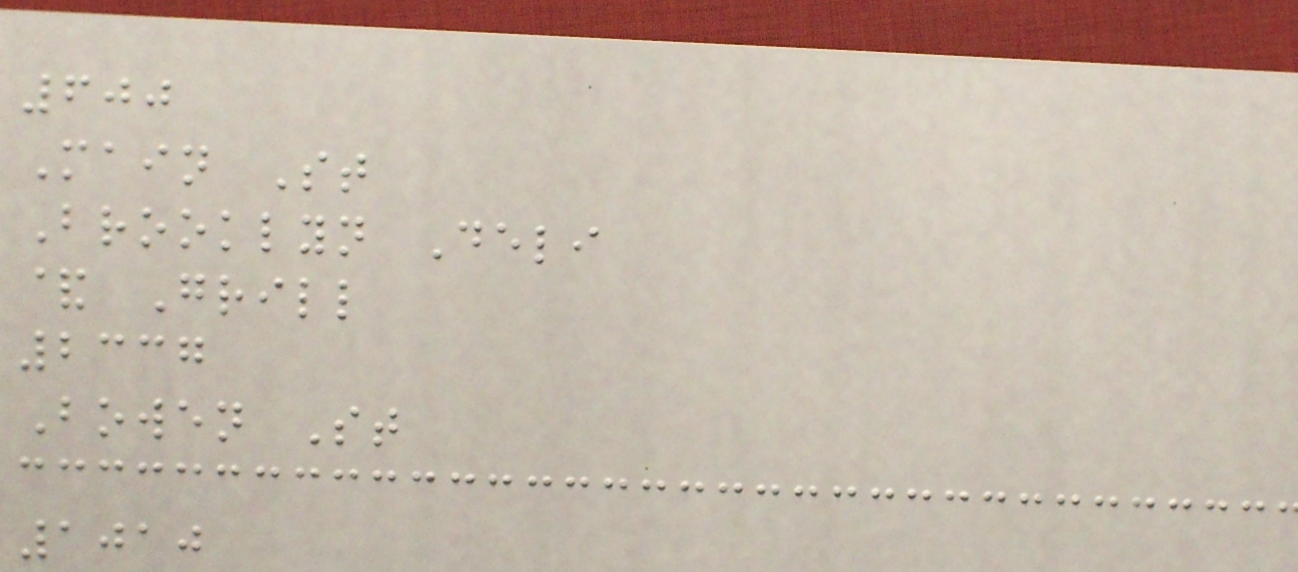600
Main St
Brooklyn Deli
& Grill
2337
Bowen St
1010
